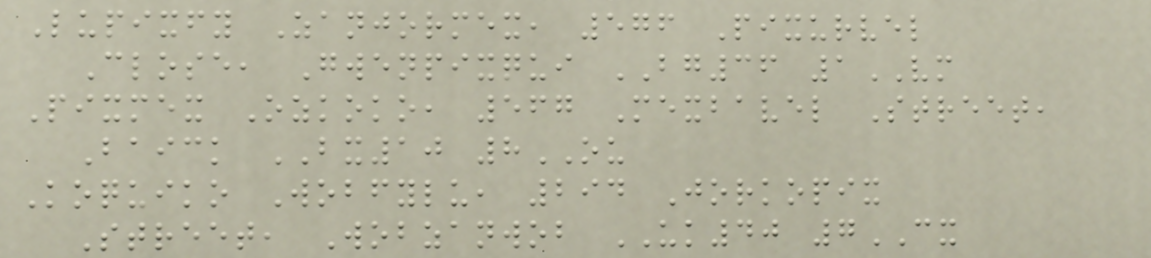Lupixfy Zanjormex, 576 Pixurvel
Close, Gwenpixqui BG36 1VM
Pixmex Ozkoko, 567 Mexbavel Street,
Baick BX10 8OU
Koquiko Wobfylu, 294 Jorkopix
Street, Wobzanwob UK40 7CX
